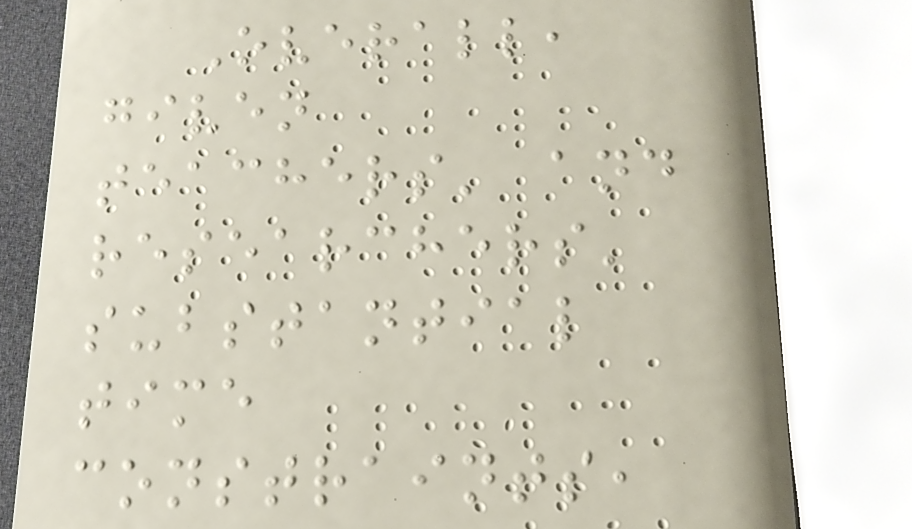Overall,
given
teachers' and
researchers'
substantial
time
constraints,
